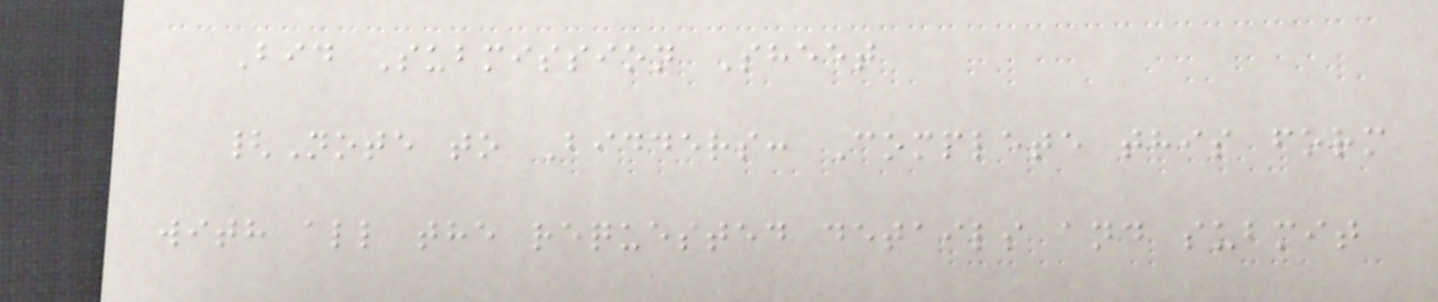Bid Submission Sheet
{Note to Bidders: Complete this form
with all the requested details and submit
